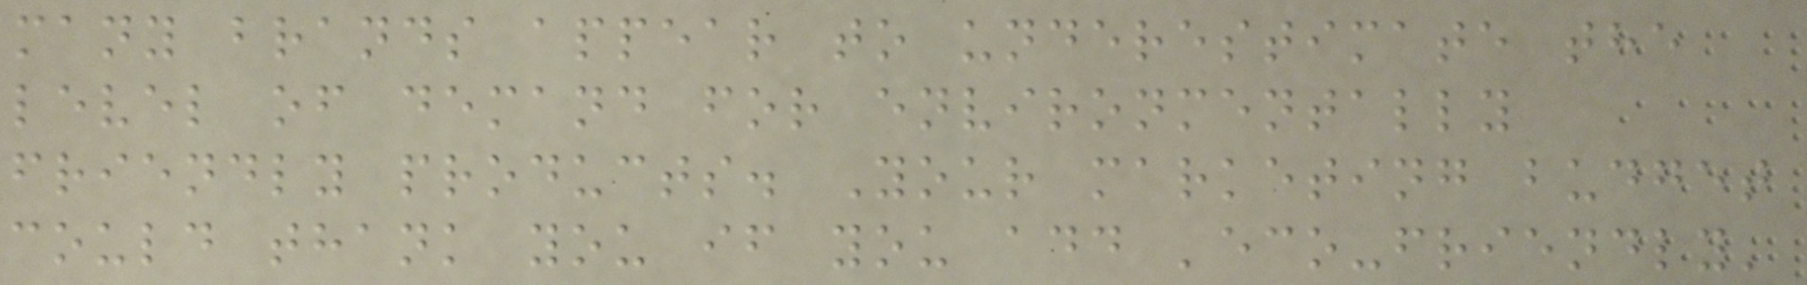many brands appear to underestimate the
level of demand for environmentally
friendly products. Your marketing budget
could thank you if you add 'eco-friendly'
